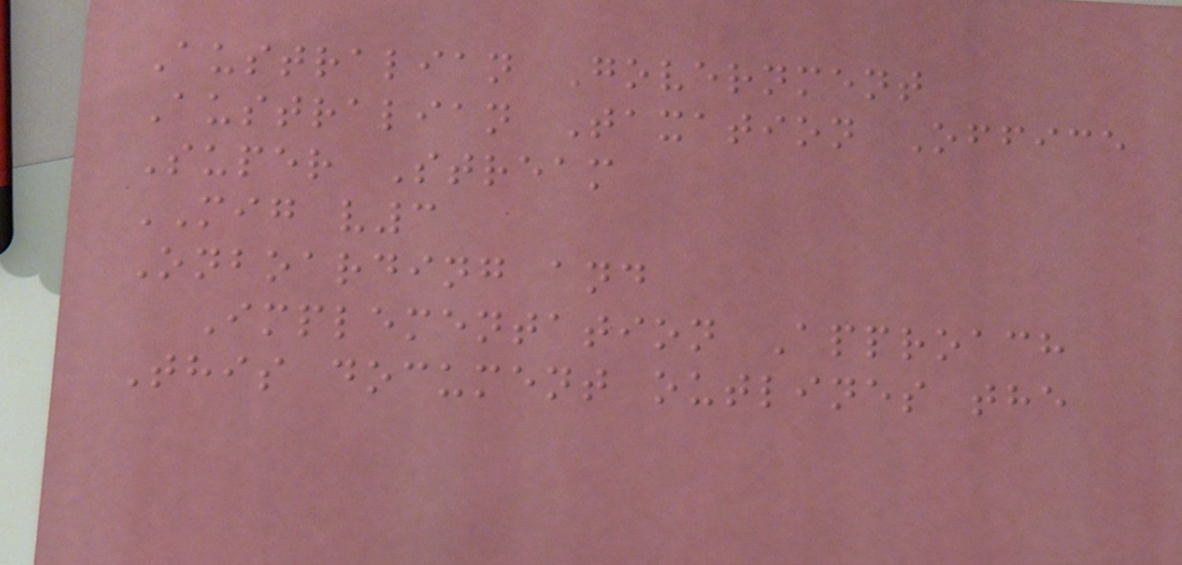Australian Government
Australian Taxation Office
Super Stream
MIG v3
Onboarding and
Implementation Approach
This document outlines the
